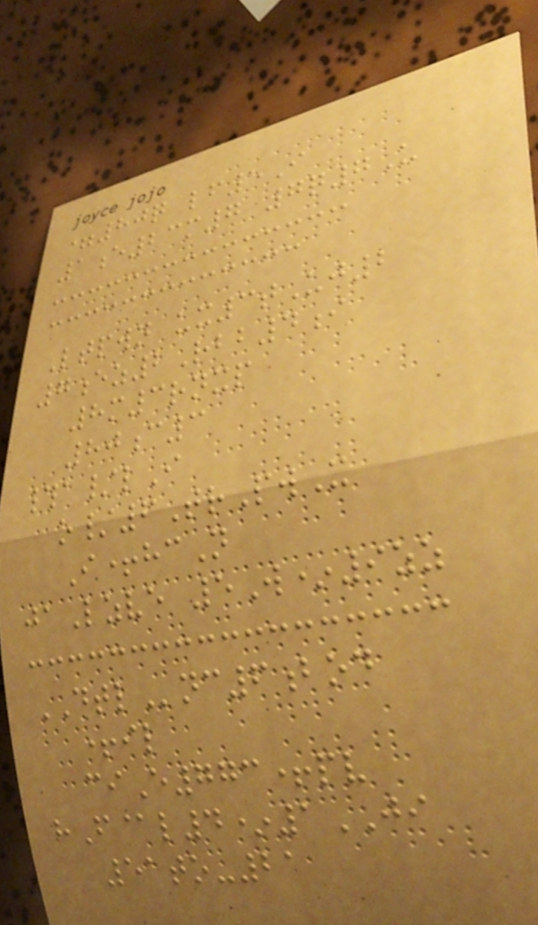=80q lf5I
1e23m7 7q7U
Ltpwn ux3tUj2
7ez2Rbb4i
8m3rnxp
80c3
#a/lI
o/6TrPwX
I+hcN
jaLzve 5W*9zz
DTLnc6bod
+il
ciE773+pv
hF@l4*1JI
51to-21
